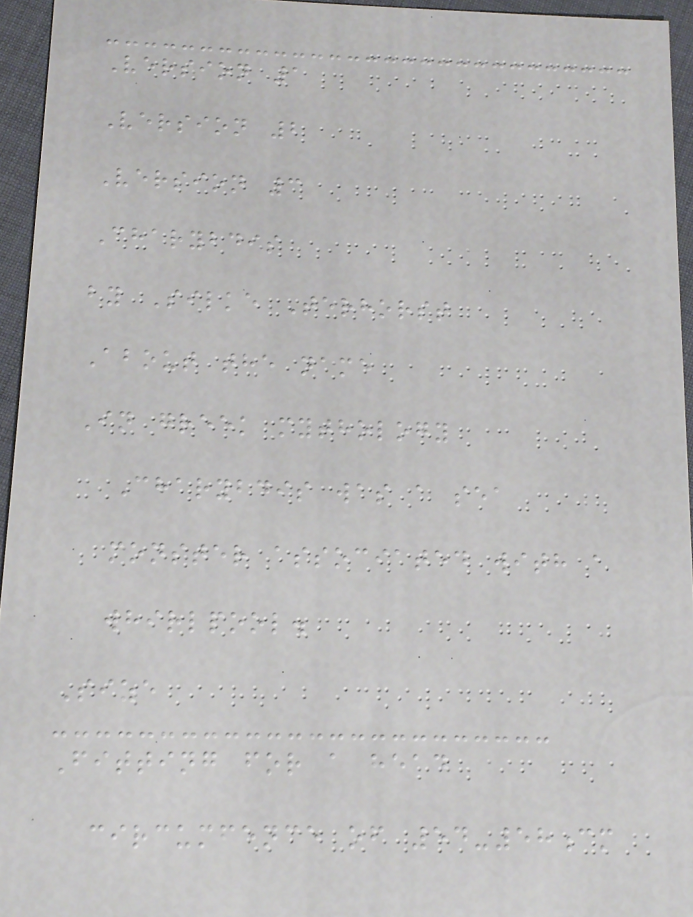Version 1
Version 2
Version 3
Charybdis
by Silke Terhorst
About the name
In greek mythology
Charybdis was a sea
monster associated with a
whirlpool.
Size
Fitting for a head
circumfence of 54-58cm
